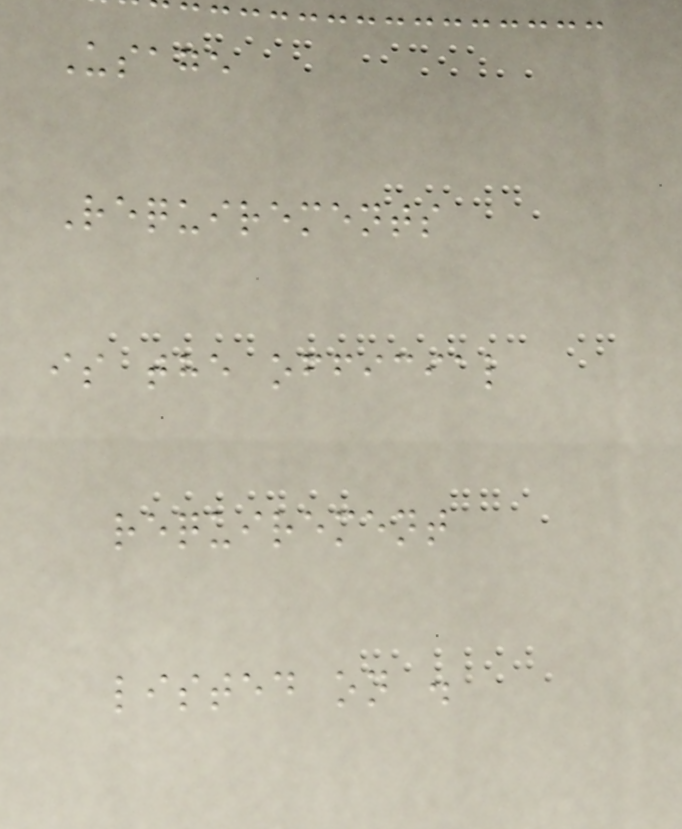Usage
Requirements
is the official
requirement
listed on .
